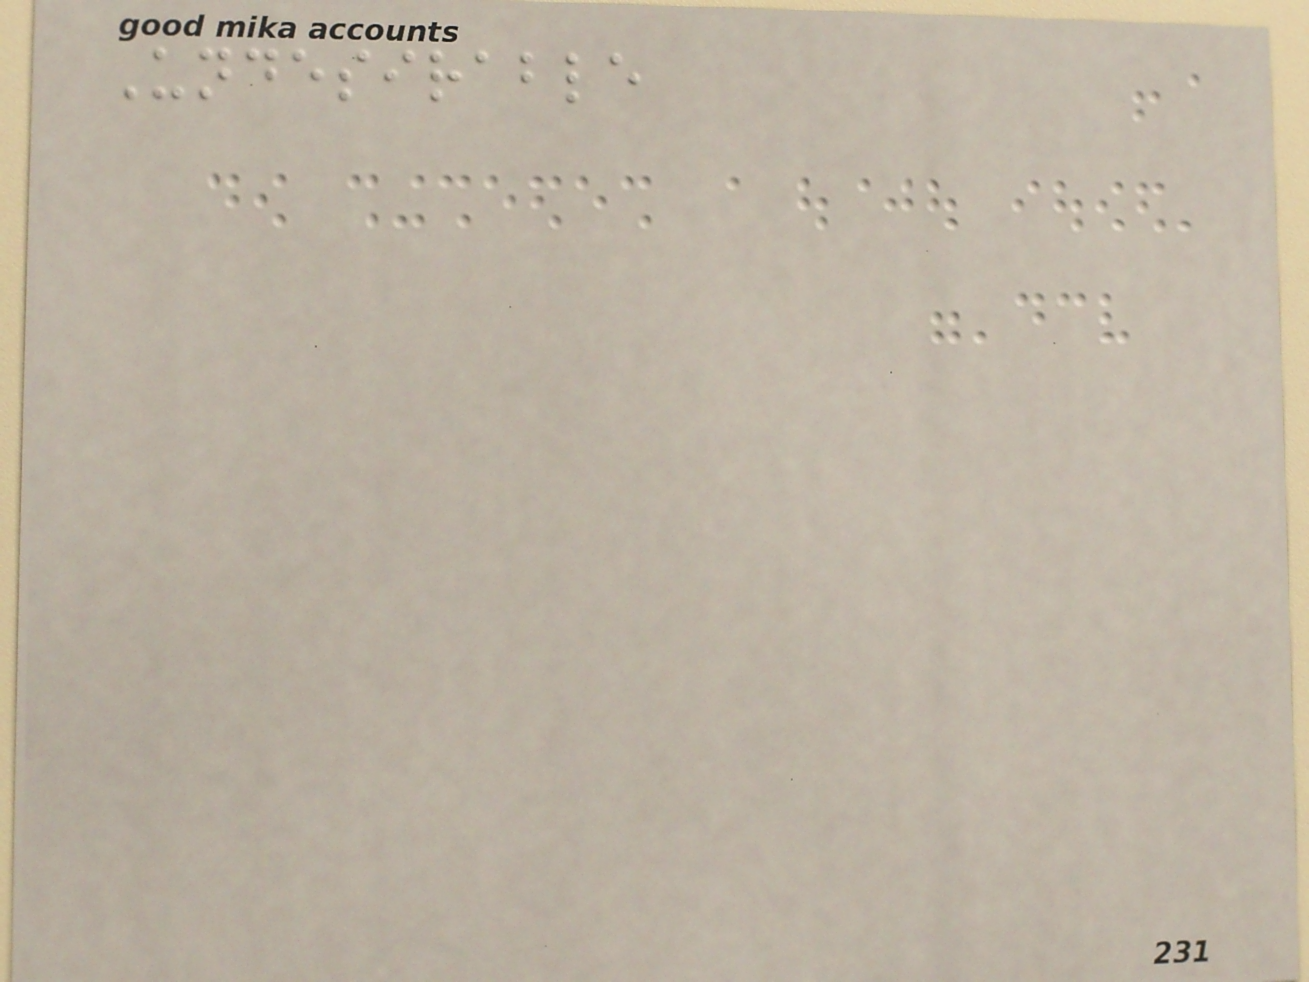Undesirable
